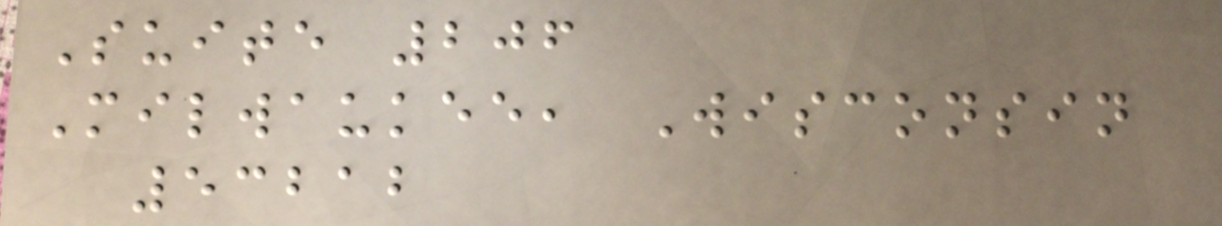Suite 206
Milwaukee, Wisconsin
53212
